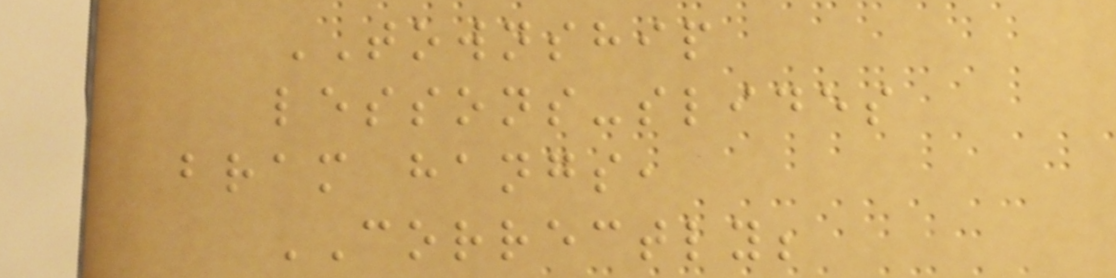TOWNSHIP
lessons-slides
bram hangs,
CORRECTLY;
